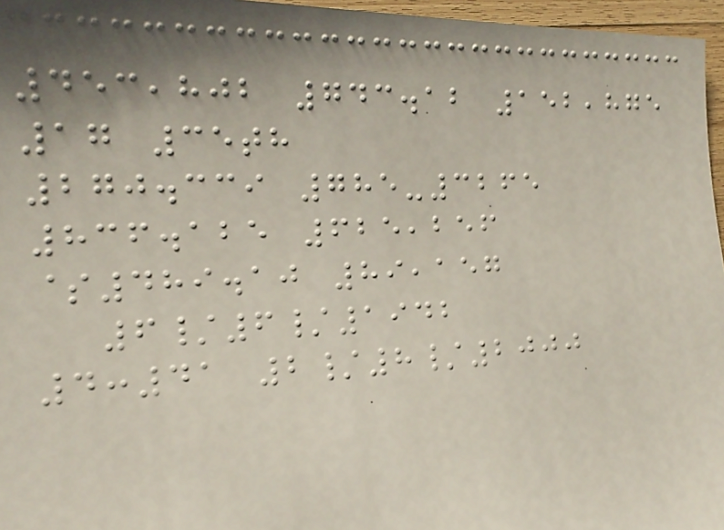453,802 743.12 152,875
17 35th
270.339 785-3265
836.125 625,256
$489.10 89,157
6/6/1942
4:41 2/8/2000
